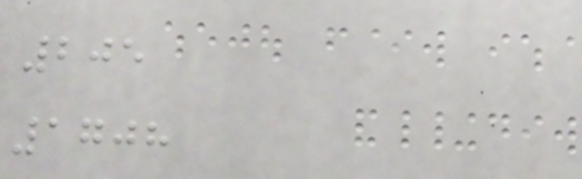205
1708
